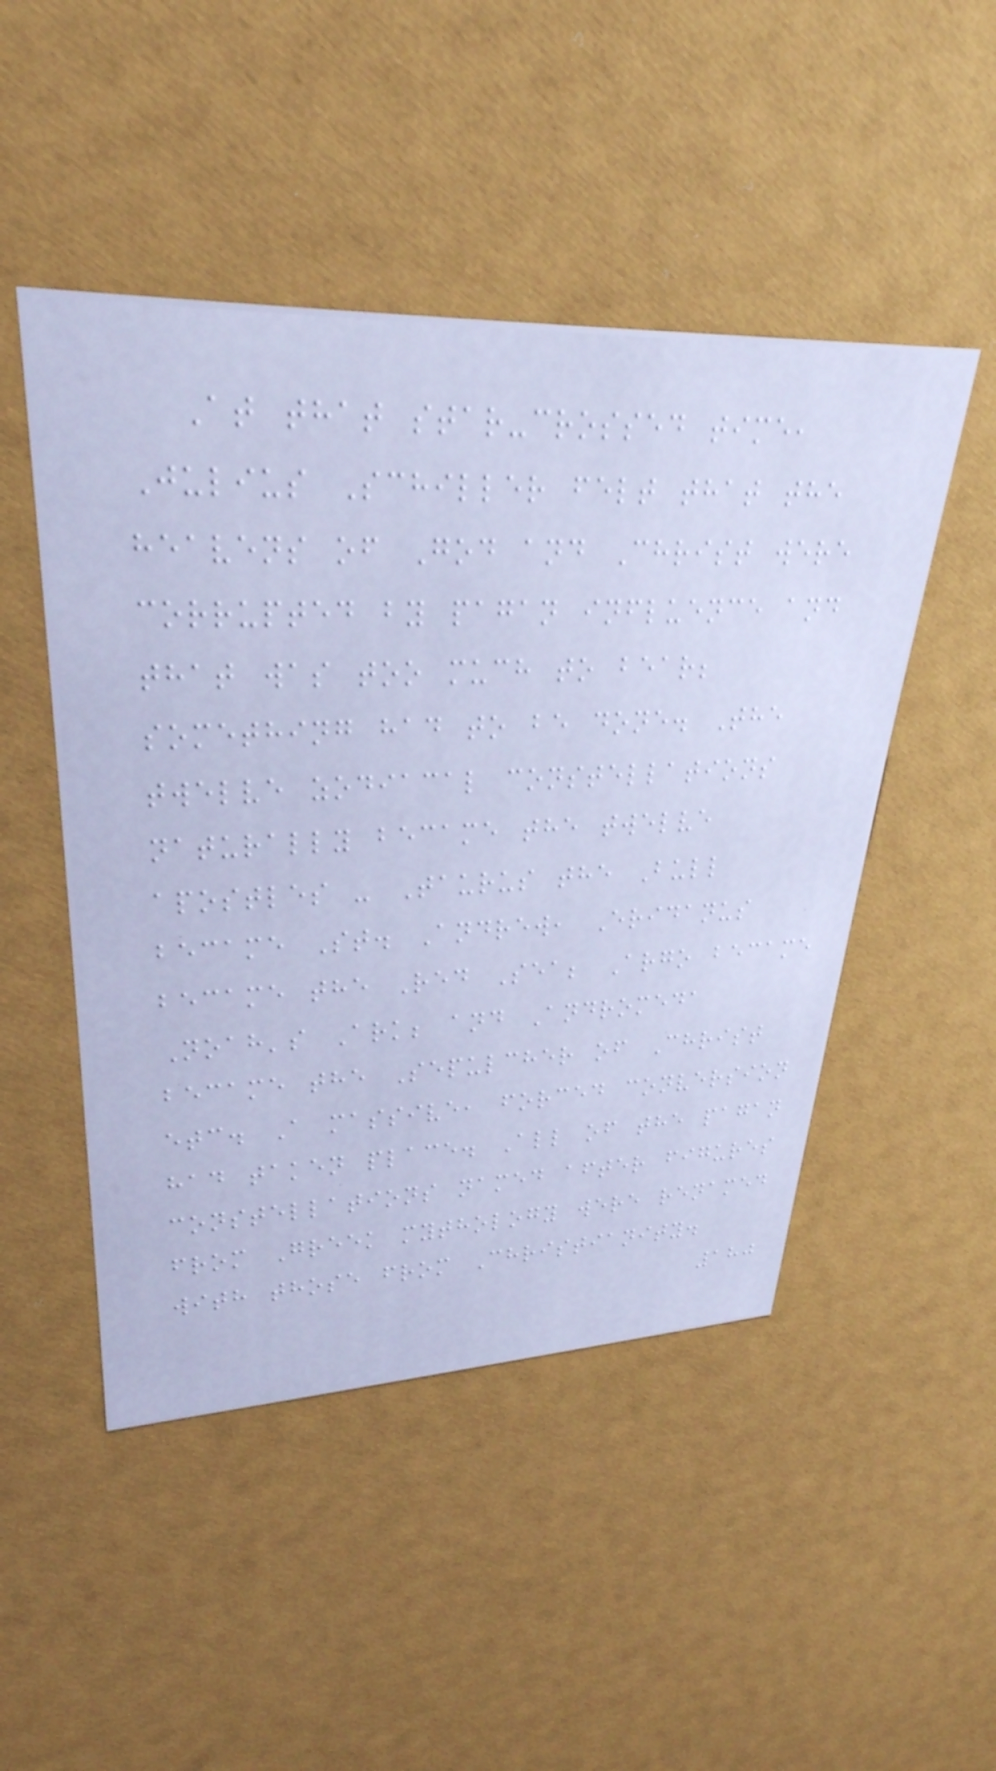At that star-crossed time,
Julius Schiller felt that the
heavens of God and Christ were
corrupted by pagan influence and
that was too much to bear;
something had to be done. The
twelve zodiacal constellations
naturally became the twelve
apostles - Taurus the Bull
became St. Andrew, Eridanus
became the Red Sea; Argo became
Noah's Ark; and Andromeda
became the Sepulcher of Christ
etc. A massive, forced conversion
had taken place. All of the pagan
constellations named after figures
from Greek mythology were renamed
with those from Christianity.
180
